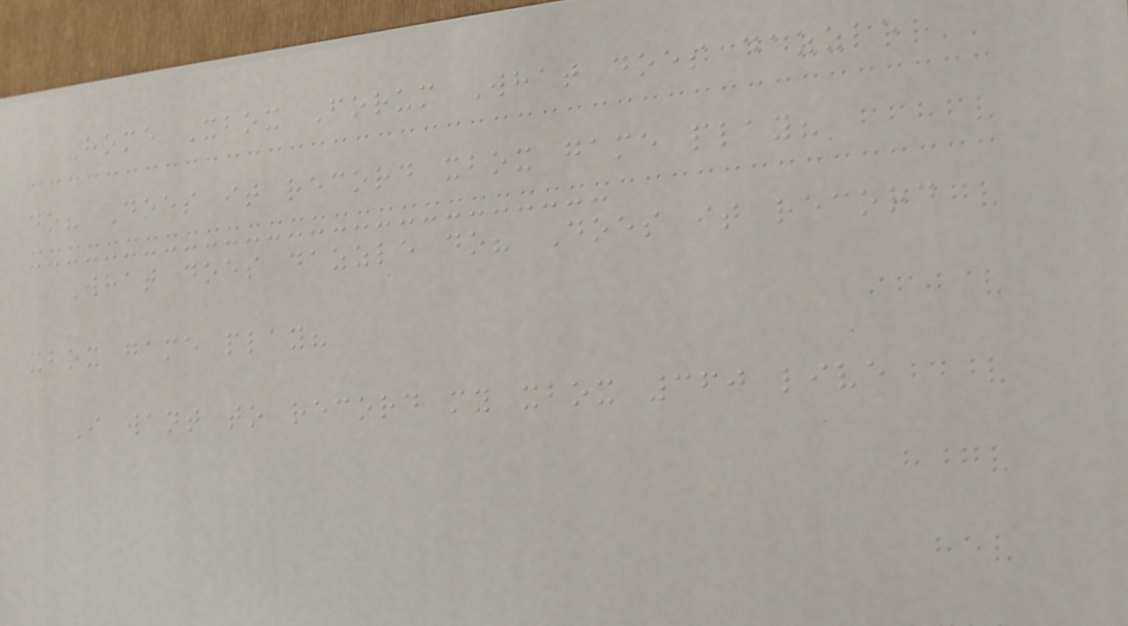Home Xbox Forum What does dazzle
do? Does it record xbox game play?
What does dazzle do? Does it record
xbox game play?
I want to record my xbox 360 live
